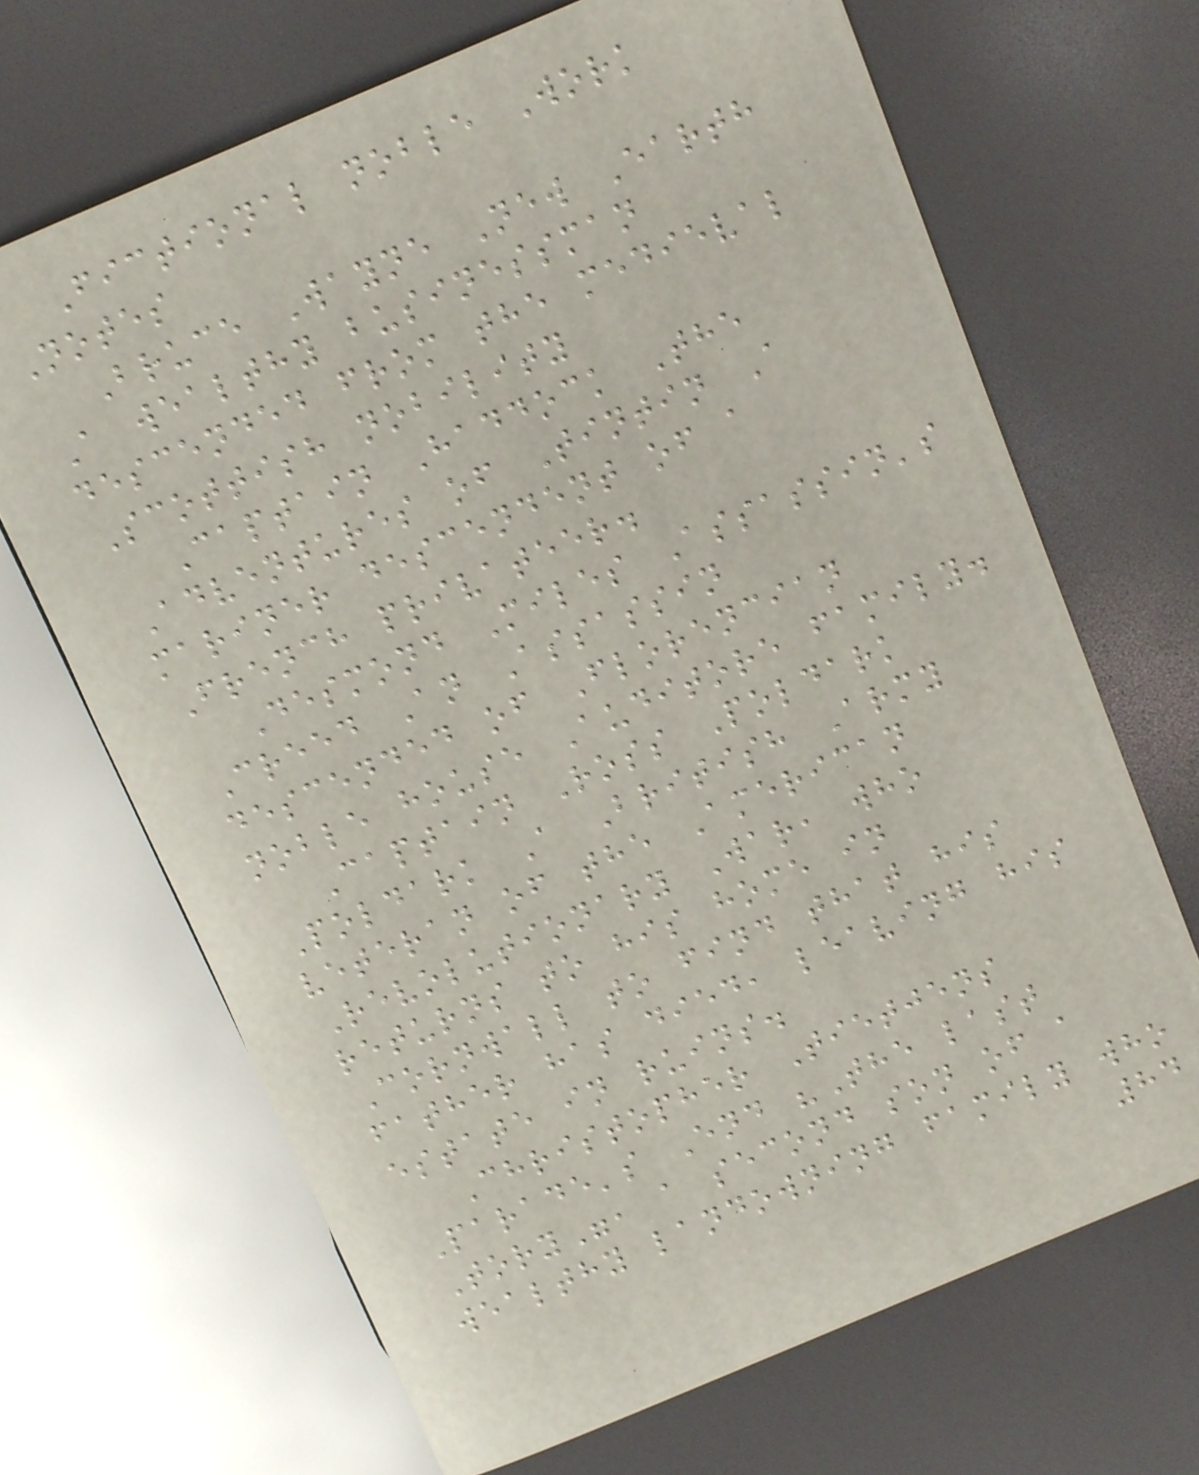Fictional noble Work
Notes
Bruce Wayne New Earth
A wealthy businessman
descended from the medieval
Scottish nobility
Captain Haddock The
Adventures of Tintin A
mariner descendent of a
French privateer.
Desmond Miles Assassin's
Creed An Assassin
descended of Florencian
noble house Auditore family.
Captain Ross Poldark
Poldark A British Army
veteran of the American
Revolutionary War, who
returns to his home in
Cornwall to find that his
father has died, leaving his
estate in ruins.
Christopher Tietjens
Parade's End "The last
Tory", a second son of a
wealthy landowning family who
84
